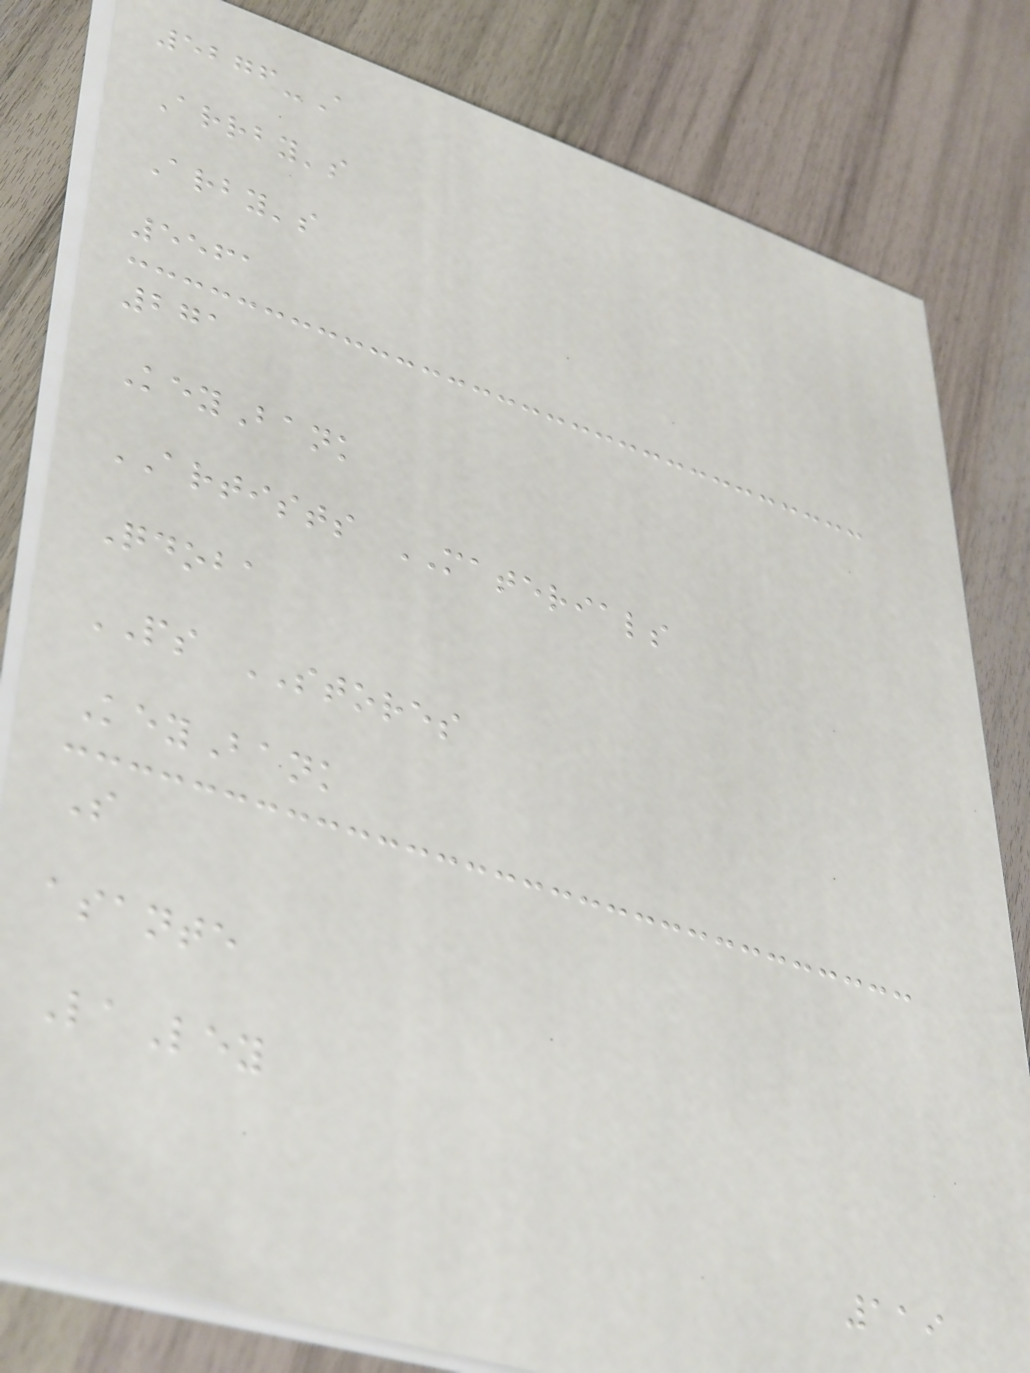5276-A
Arrby's
Arby's
5561
271
KeyBank
ARTISTS MATERIALS
Qdoba
PS STORES
KeyBank
S
asante
LaLey
119
